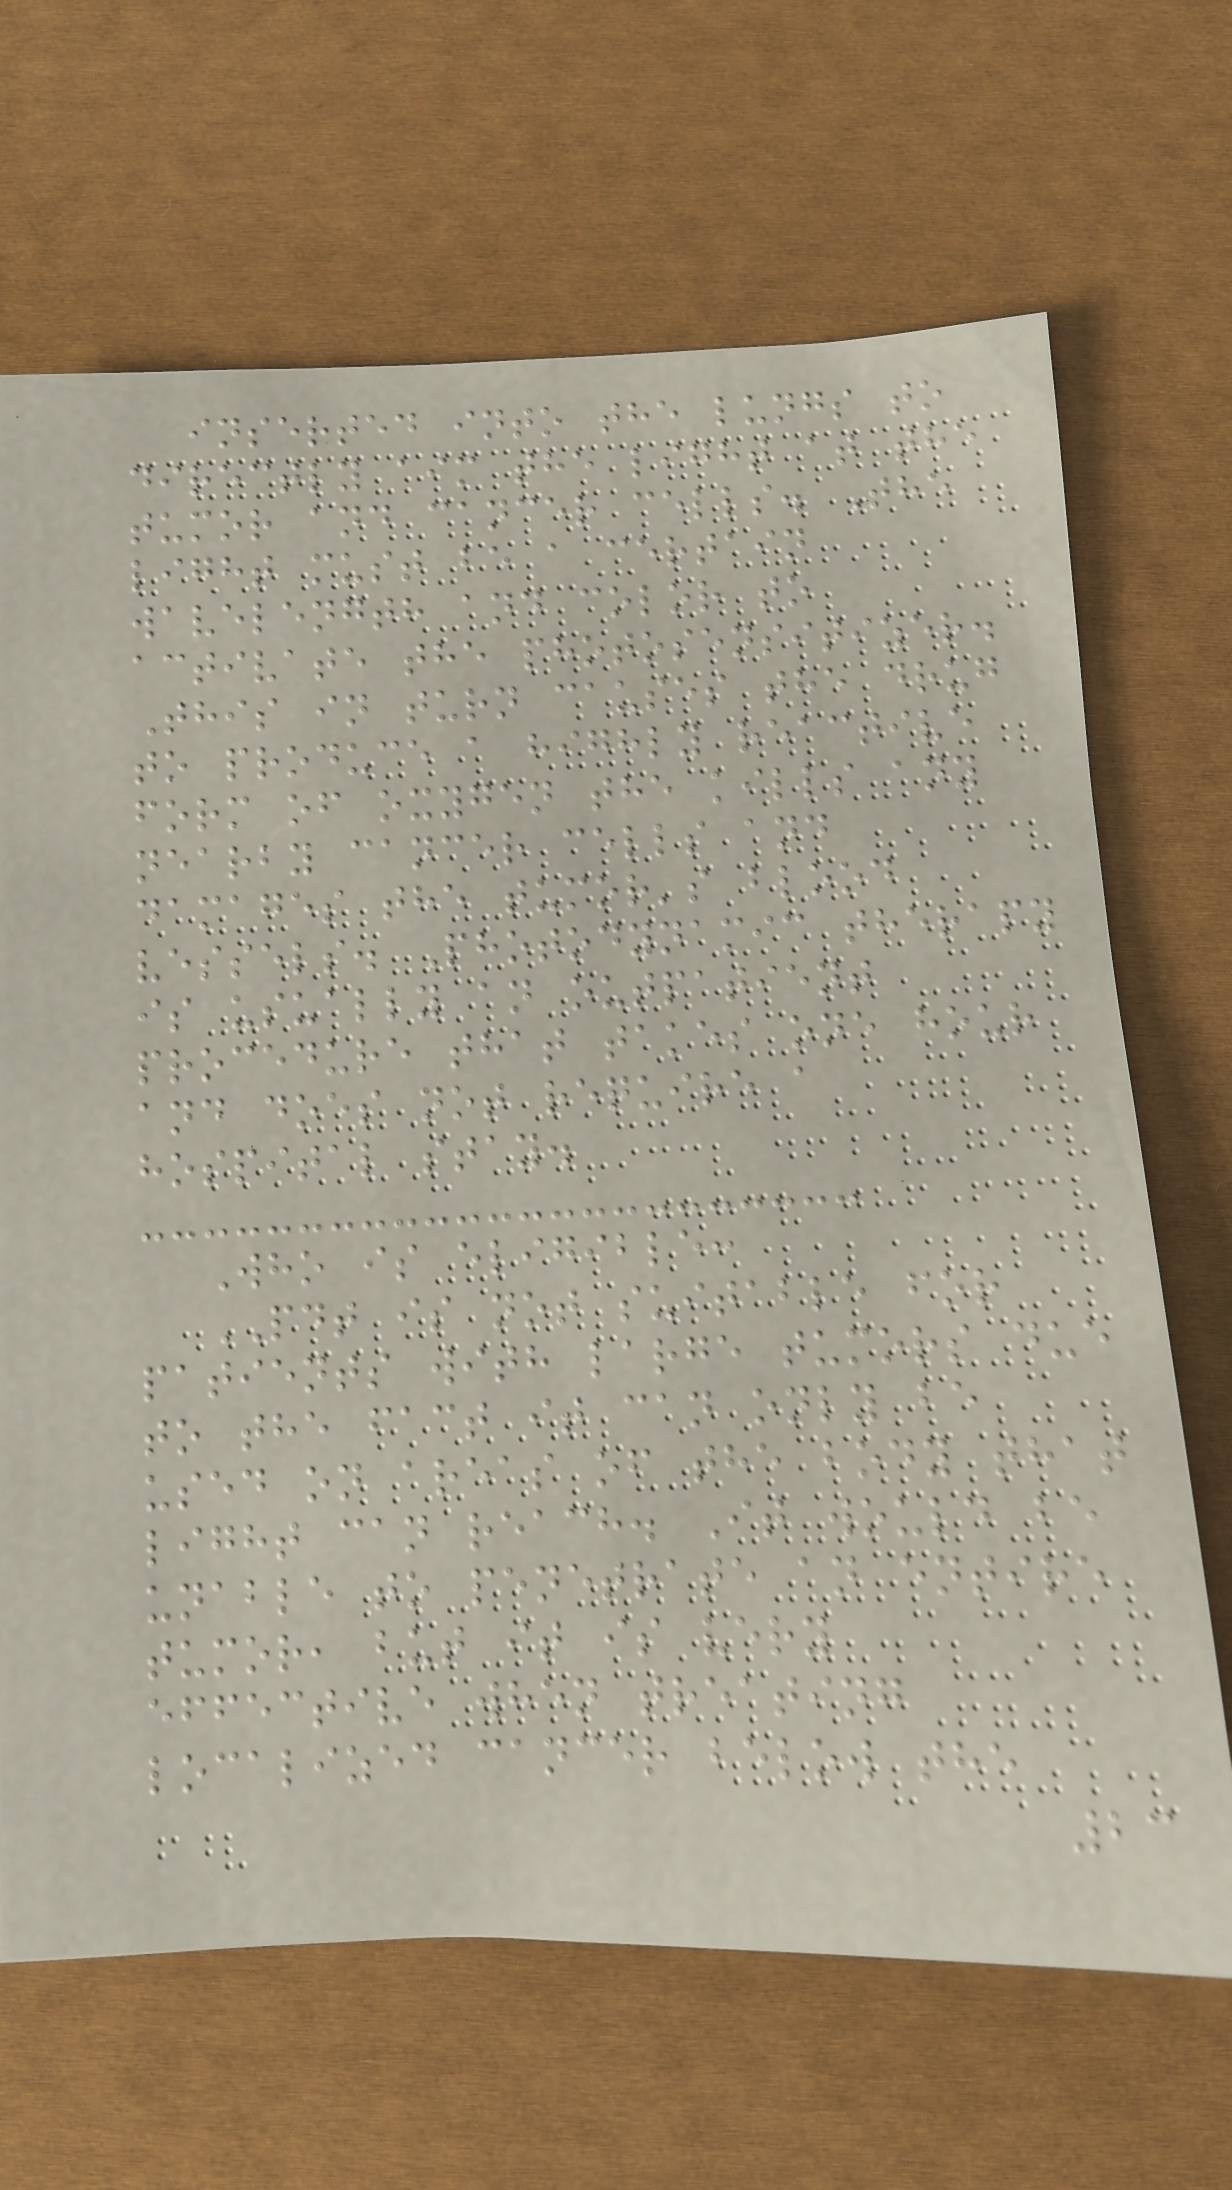inserted into the lungs to
directly aim the light at the
tumor and cancer cells. The
light must be a certain
wavelength and color to
activate the photosensitizer.
This in turn causes the drug
to produce a highly reactive
form of oxygen the kills any
nearby cancer cells and
damages the tumor's blood
vessels. Photodynamic therapy
is usually an outpatient
procedure that takes one hour
and does not require a
hospital stay.
Who is eligible:
PDT is not suitable for
patients with large tumors due
to the fact it can only be
used on areas of the body that
light can reach. It would be
unable to penetrate an entire
tumor, but it is very
effective when treating
localized cancer below the
23
